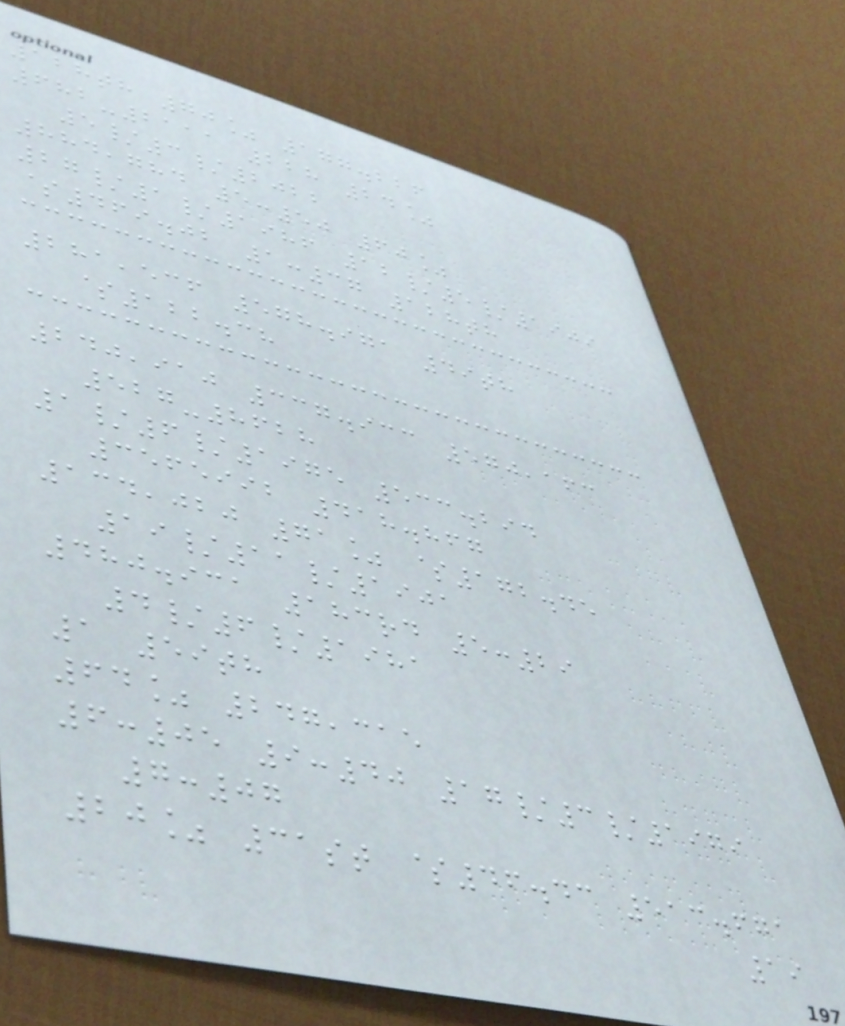128th 70% 177.226
682-2111 228 24%
5/3/2022
884,784 5:50 60%
27/1/1986 12/5/1909
$469.02 1:37 128th
281,536 578.971 49th
$122.38
240,910 337.933 570,163
527-8628
1/6/1975 533.294
3565992 418.867
134,020 71% $172.45
19/11/1901
480.931 183rd 5:29
4/6/1981
1 59th
64% 247,315
6:05 9:40 17/3/1979
7:07
20% 31st $46.43 513.671
19
